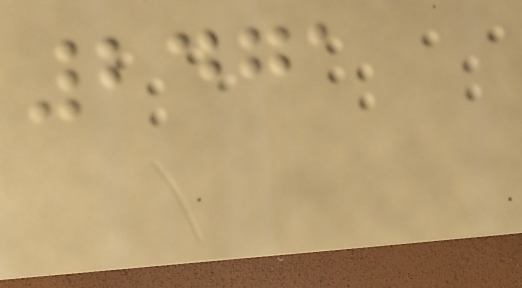2471
